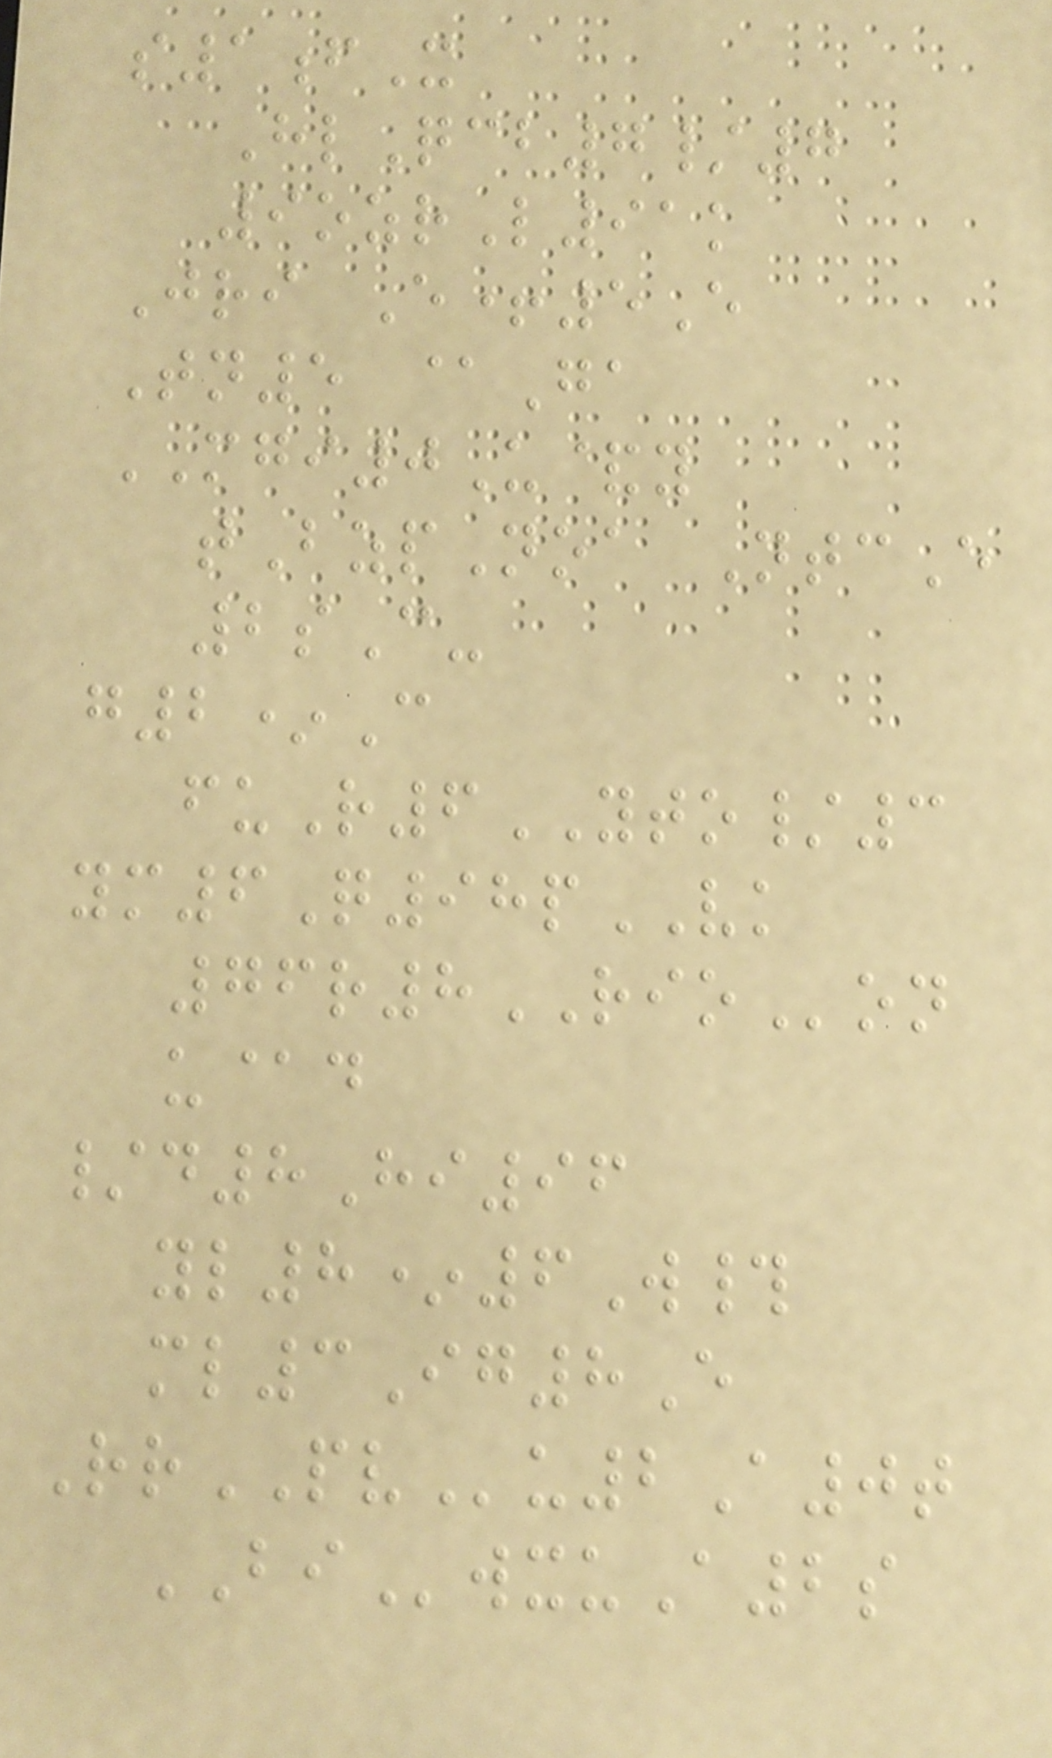s1fX
HlQcb7/7
9ozrL91k
Jri E+5E
Tn5 @Ga
MGI0U&y
tBzpNoa NtcE
2sC-
g2*C
fuR6YTO/3
ym6Q98pVK
76r8RIOon
u@d
/d8Hi96
yl8*6W#
ml3Ig8E
RrPVu2A0t
BIwxuA2s
